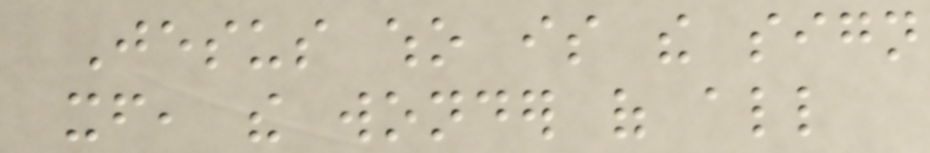Jesus who is the sign
itself, the wonder of all
